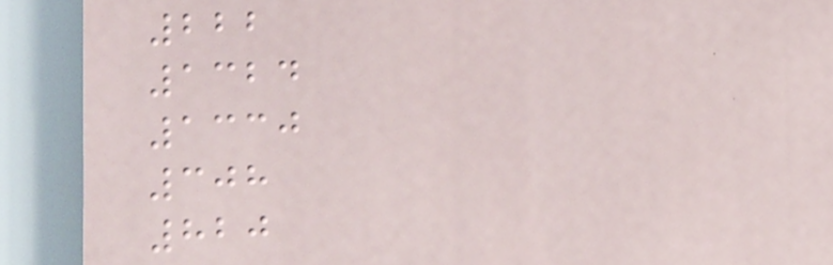222
1324
1330
308
820
